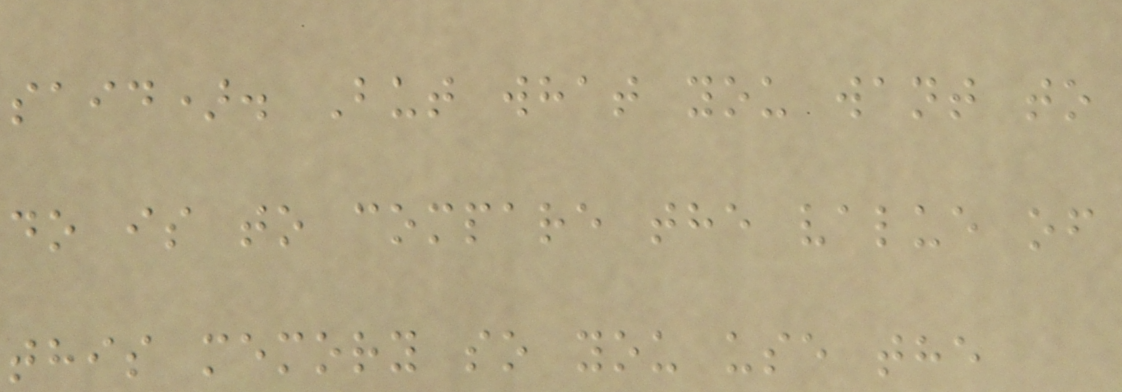said). But what you want to
do is to compare the value of
this memory so you use the
